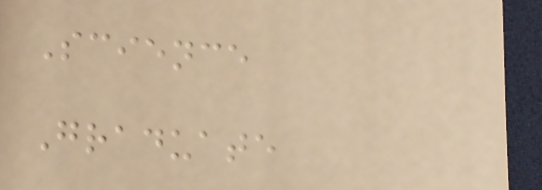Science
Graduate
